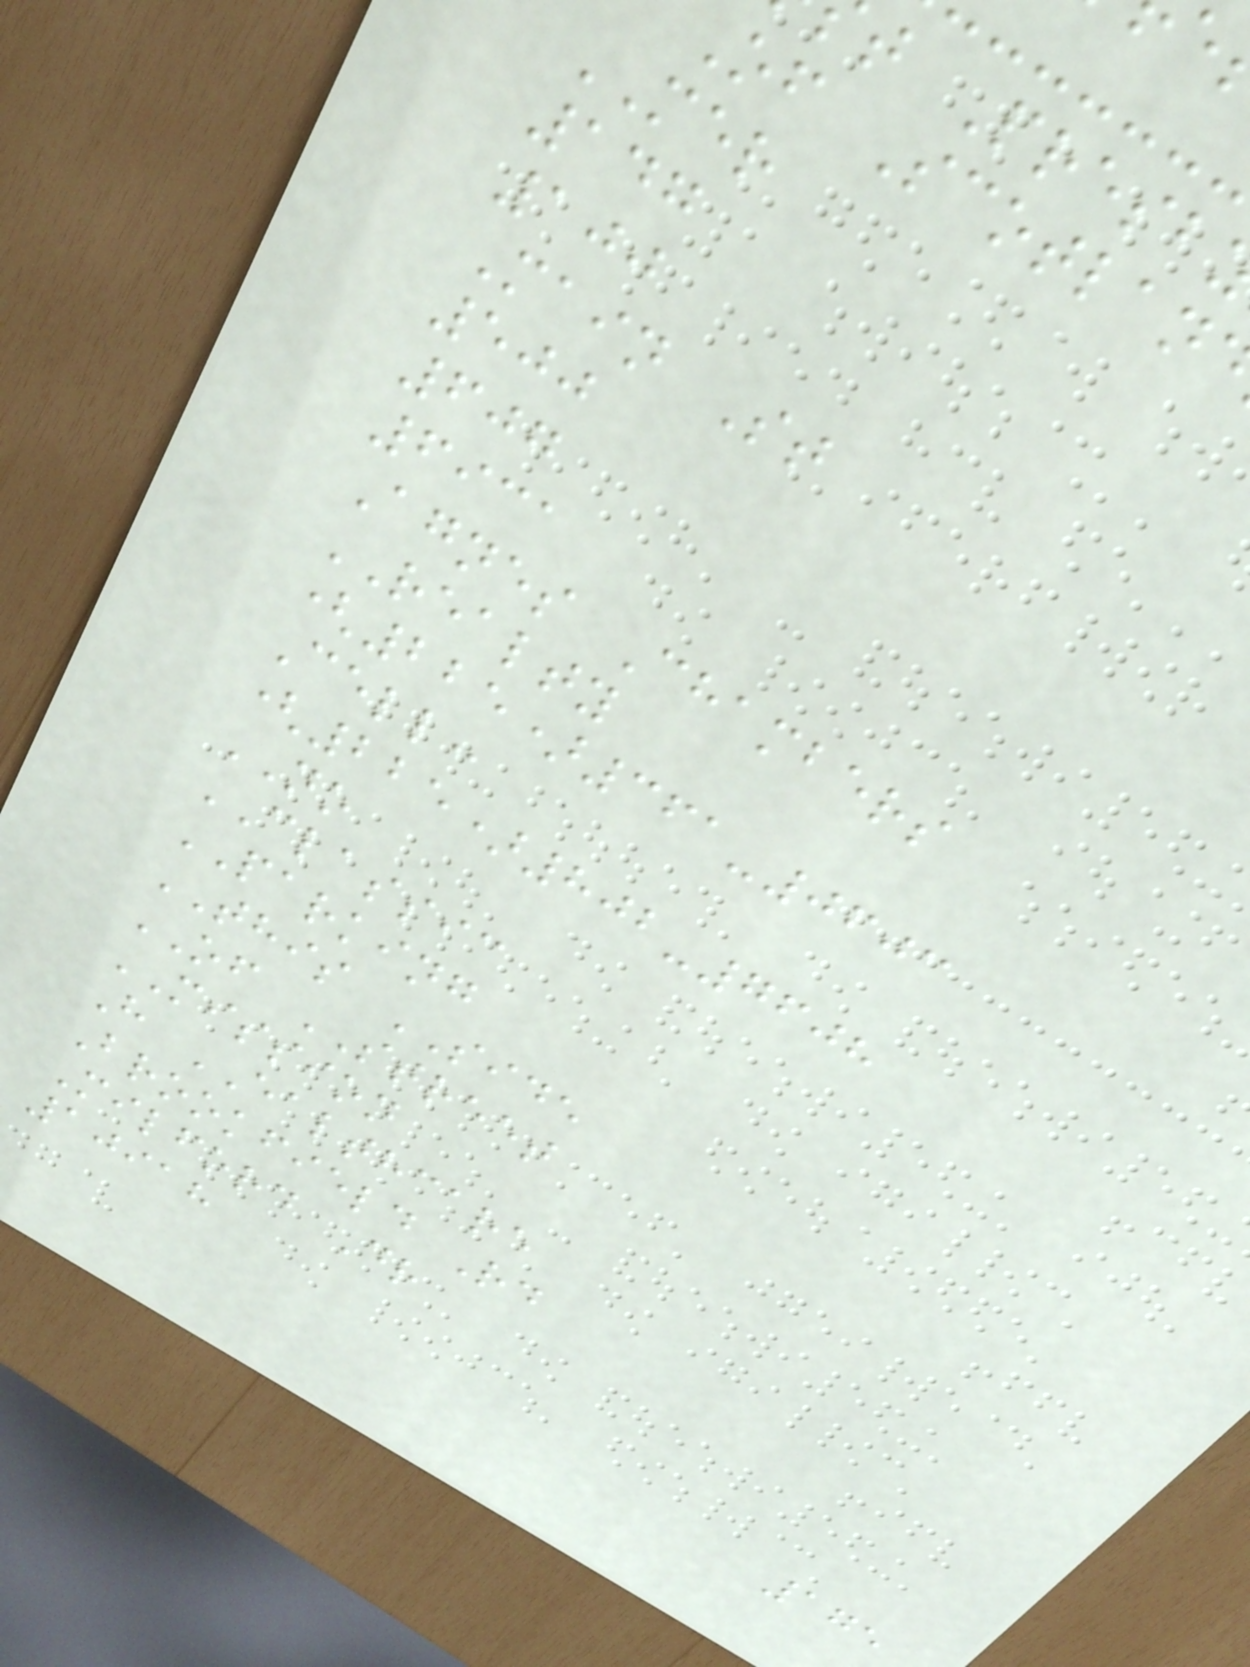t Presb
Of Scotlan
MER
147
100
Main St
500
607
6931
Agnes Chambers
REALTY
(225)361-0603
Cell:
(225)802-7608
NO
CLASSIC
PARKING
THIS SIDE
OF STREET
MISSION
H EALTHCARE
Brookfield Rd
Milford Dr
10918
175
